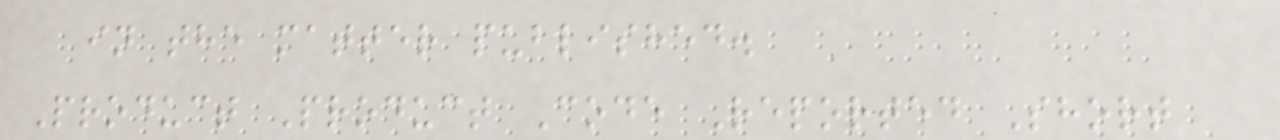in the matter published.
Product Product Code Reported Short
